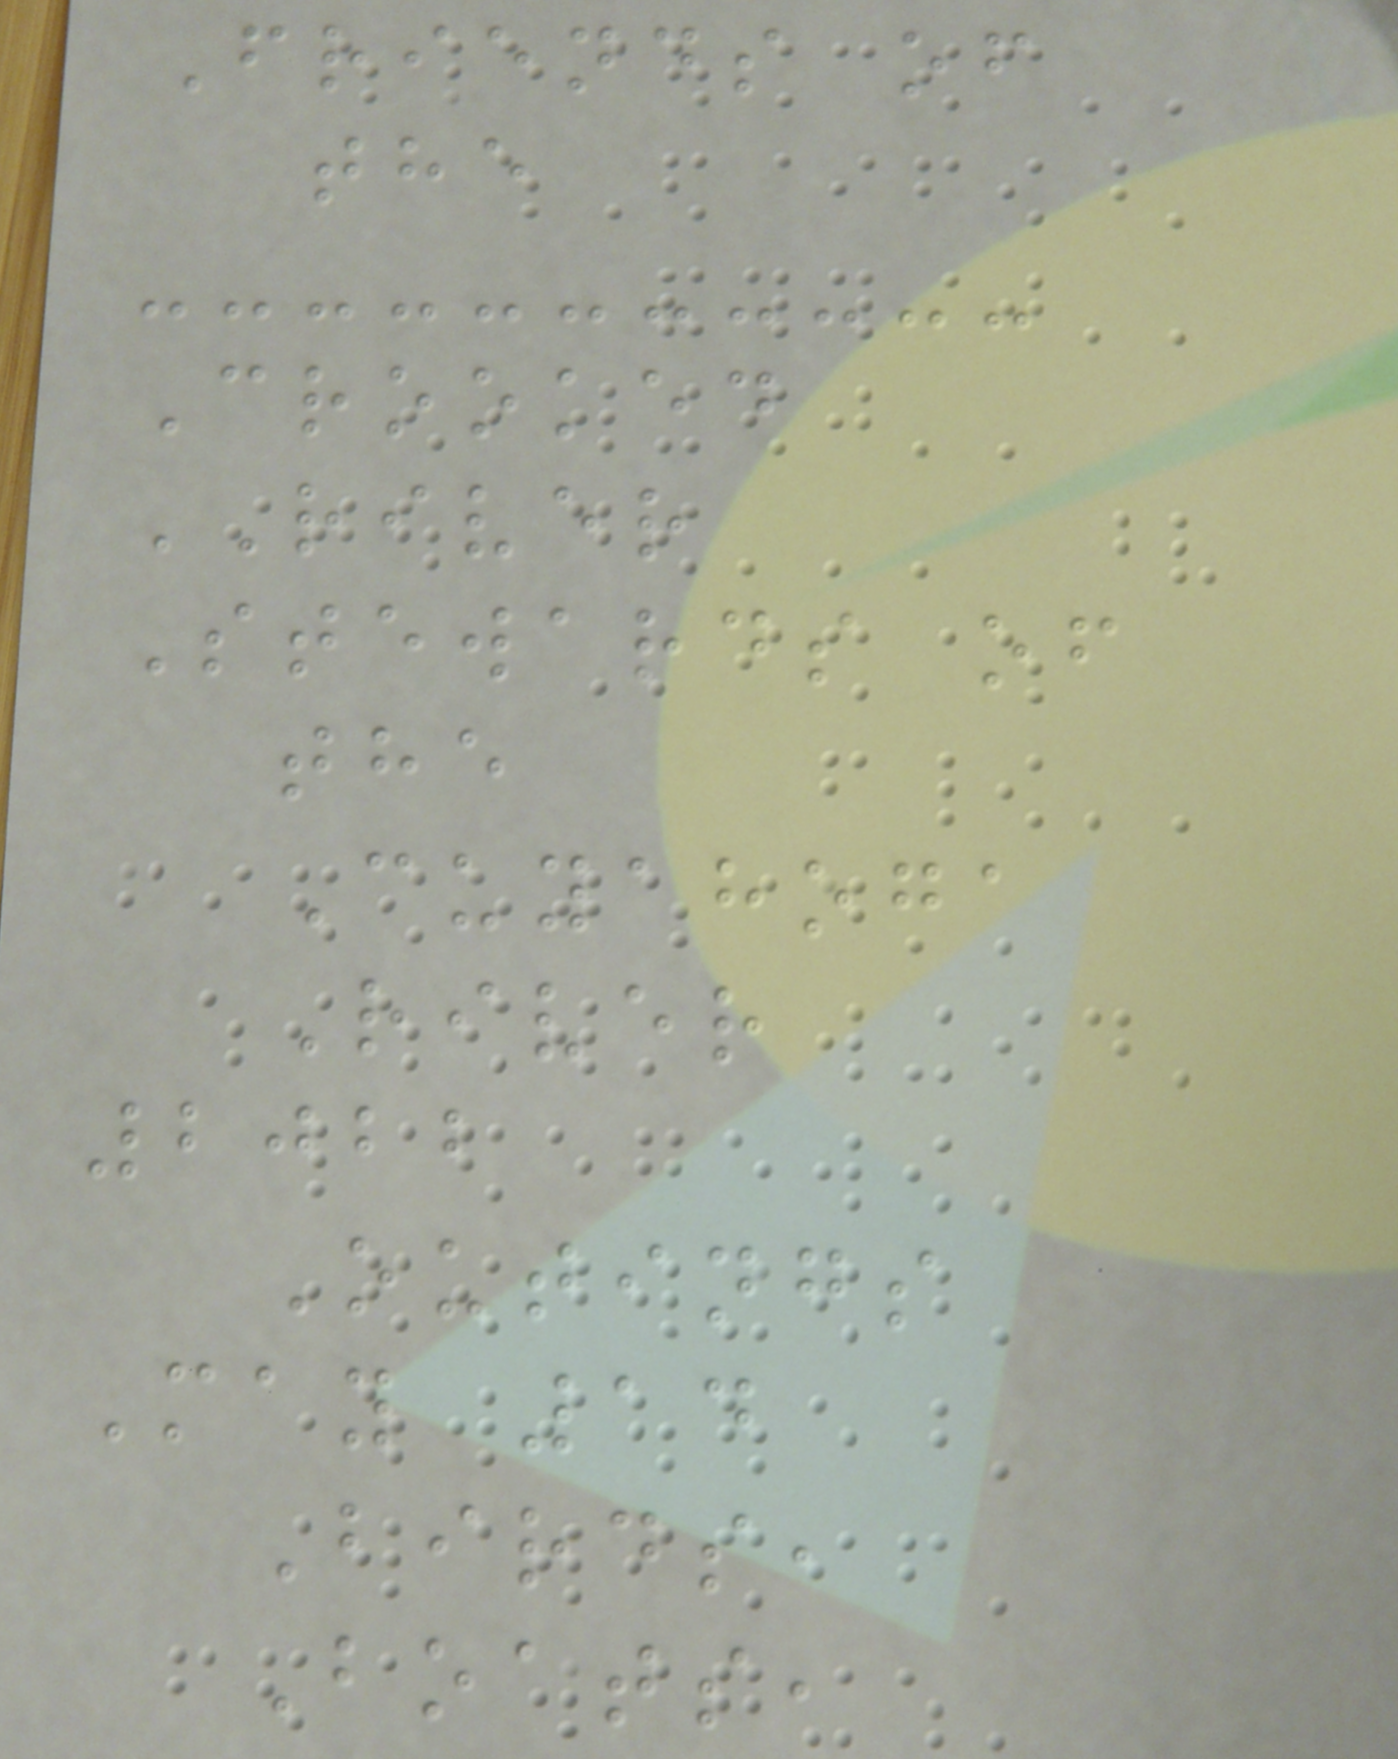Friends of
the
Crooked
RIVER
Stewards of
the
Cuyahoga
River
2022
Outings
May 14
Birds,
Boats,
